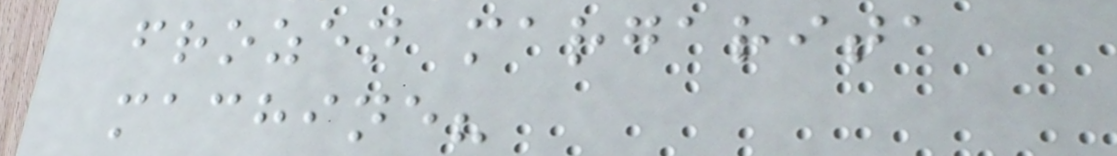frozen margarita
machine?
